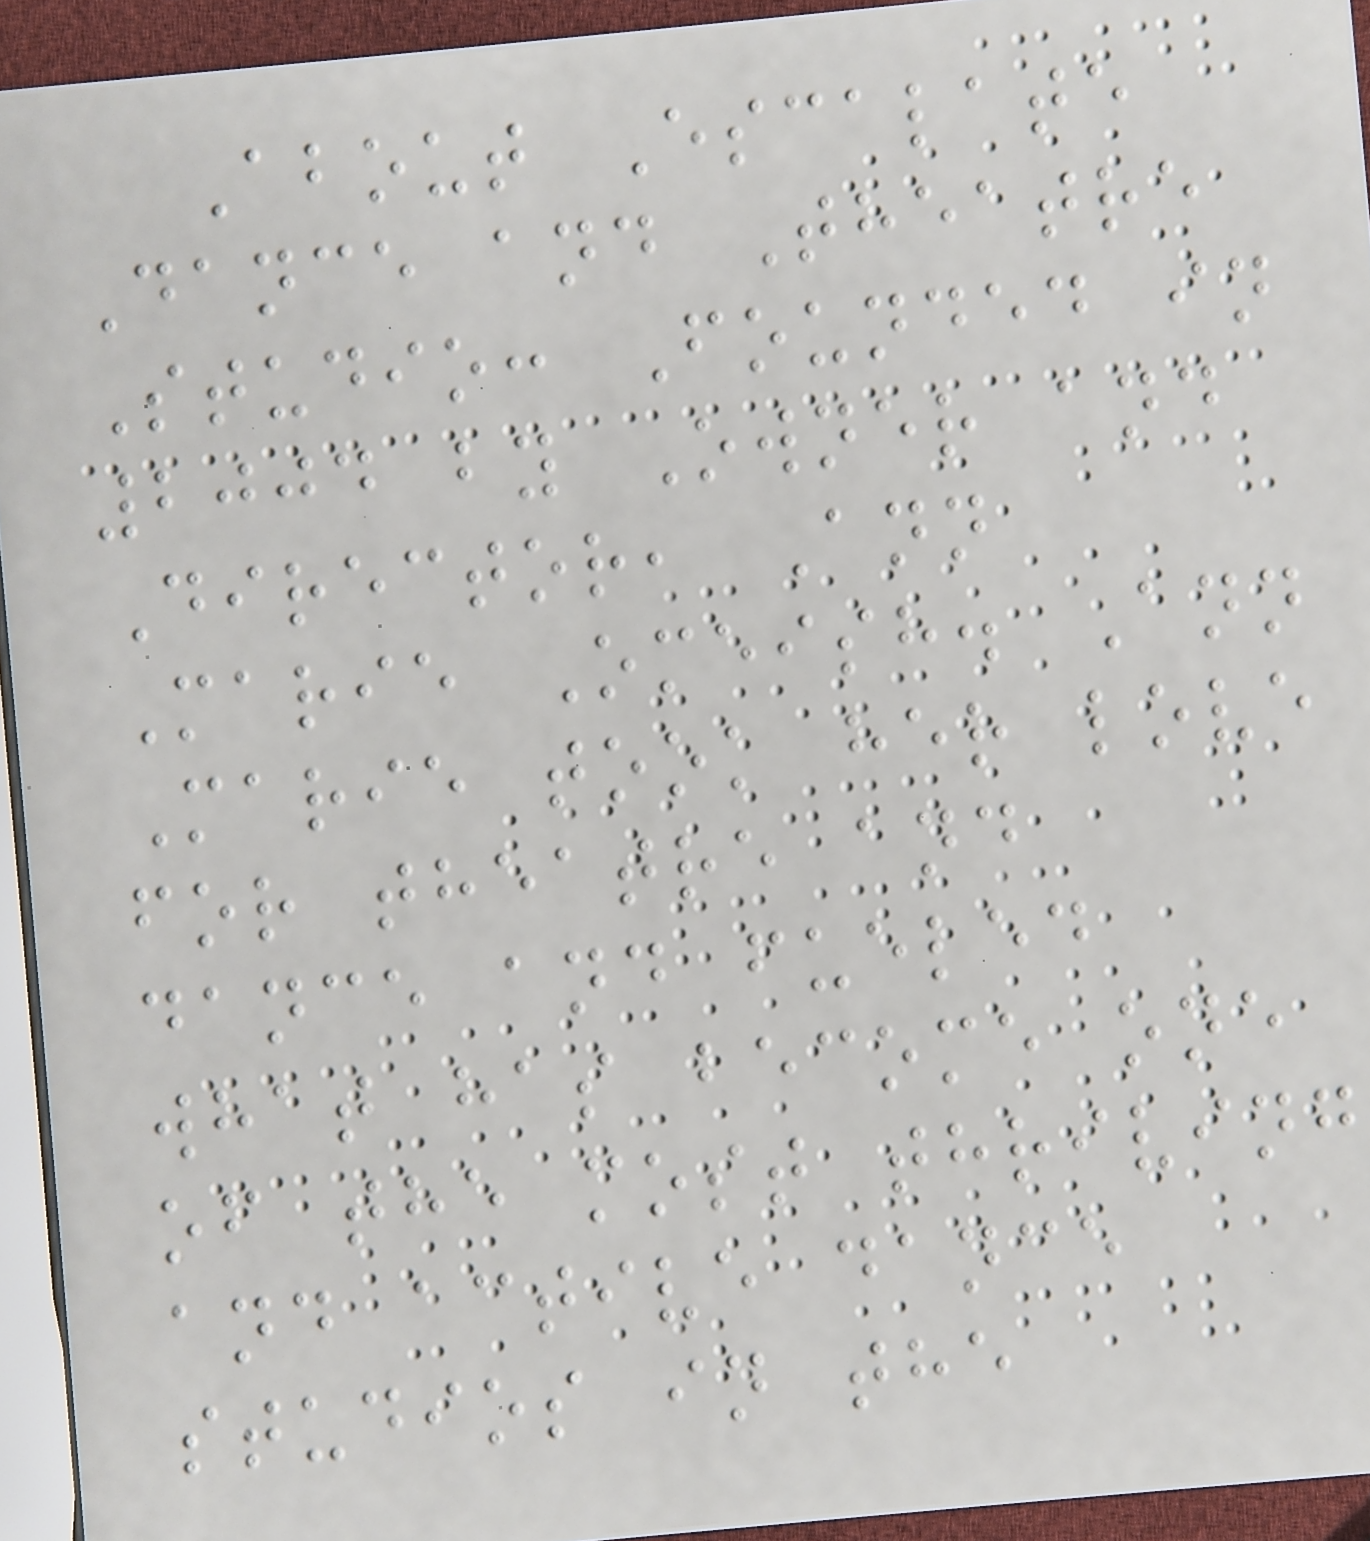About Escalate
Dance and Theatre
Studio: Founded in
2004 by Owner and
Director, Ann
Marie Omeish. Ann
Marie took her love
for theatre and
dance and fueled
what has become one
of the most thriving
and active dance
studios in the
